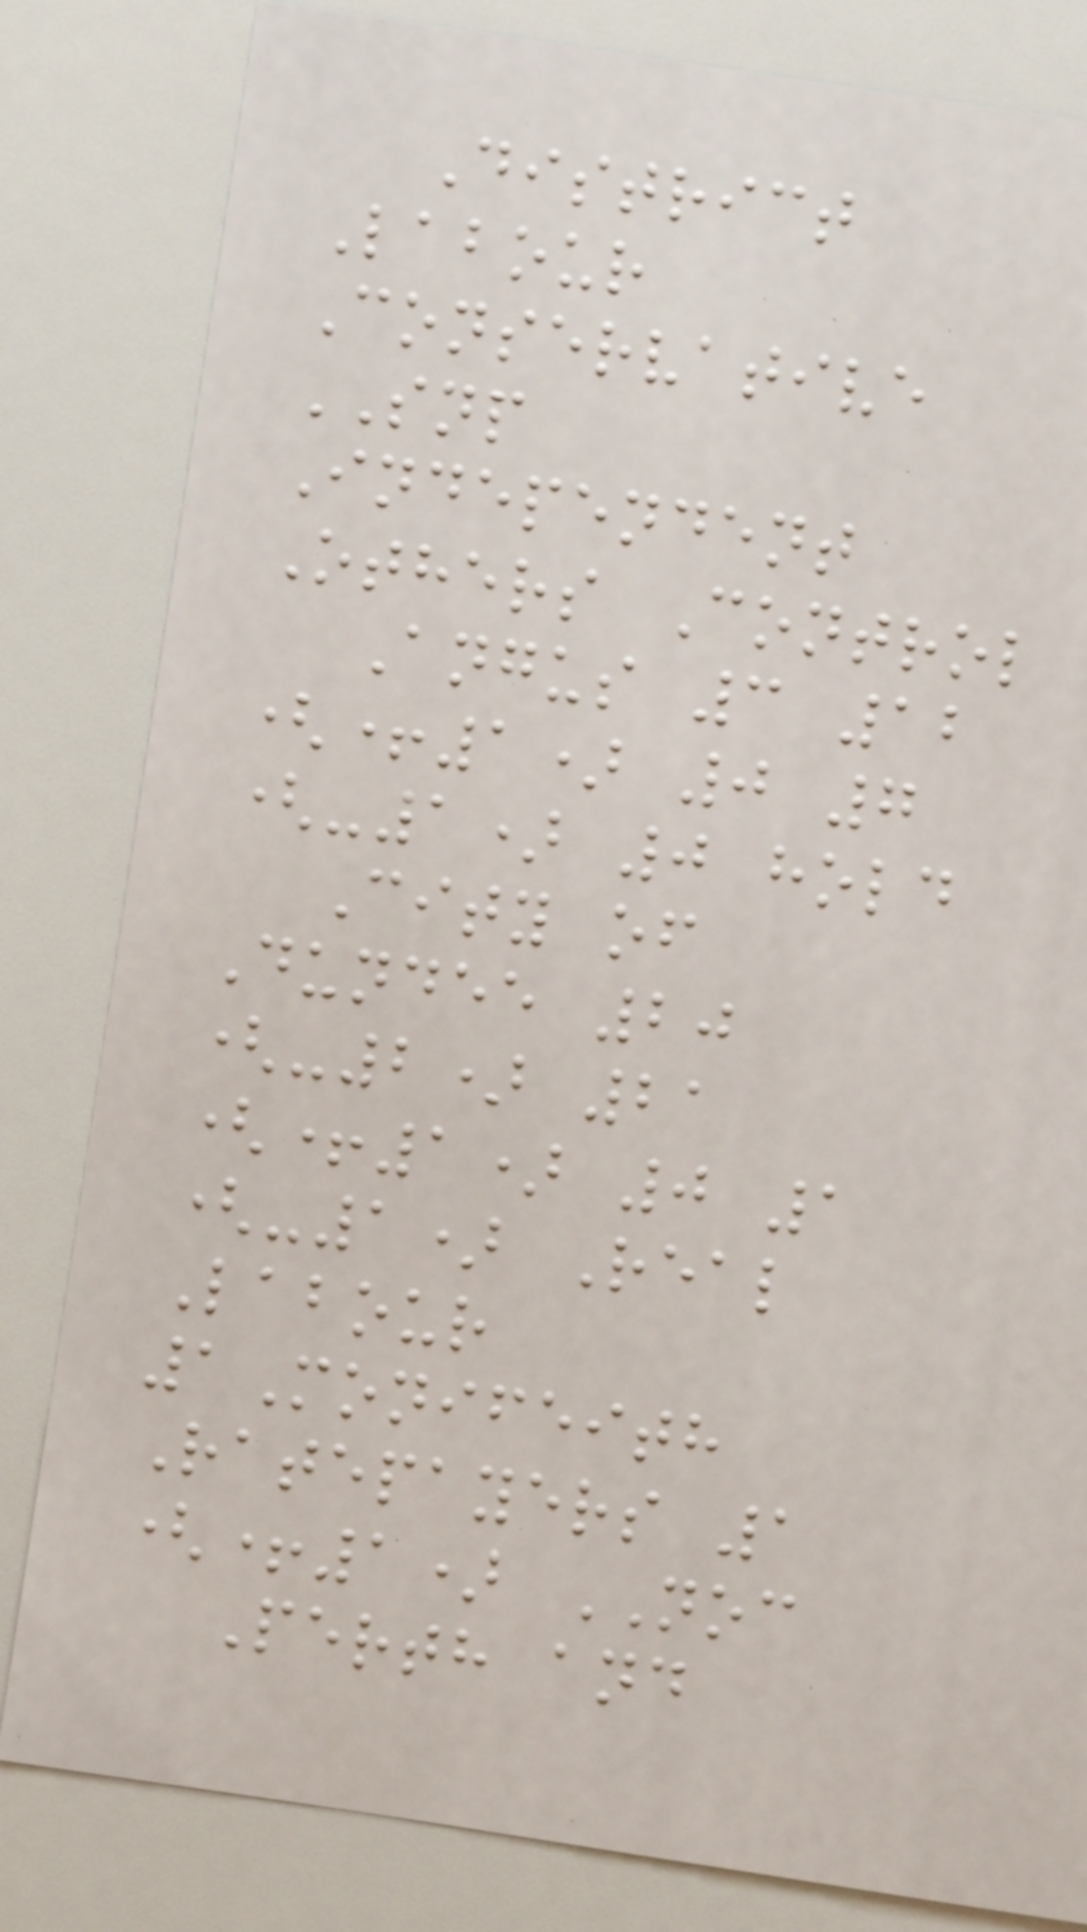District
Labour
Conservative
SNP
Independent
Others Control
Angus 3 12
(+1) 0 7
(-1) 0 hold
City of
Dundee 20
(-2) 21
(+1) 0 1
(-1) Real
Labour
1Monifeith
Ratepayers 1
(+1) NOC
Perth and
